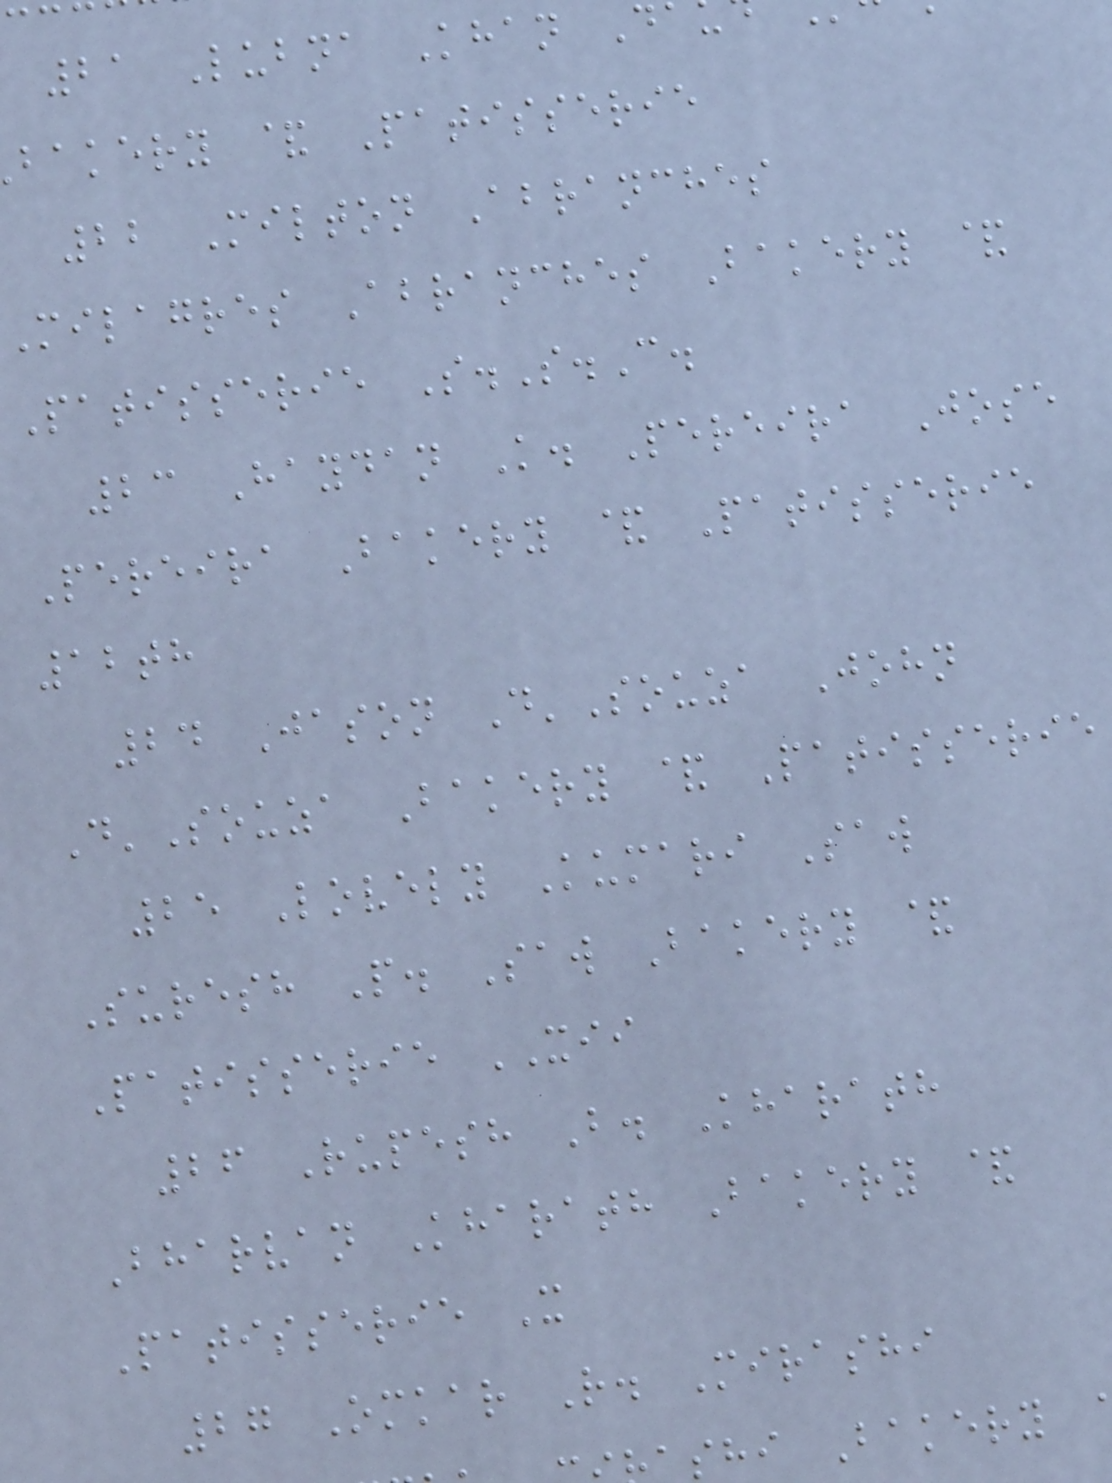21 Lubna Khan D
bakery & Patisserie
22 Milton Abranches
Milagres Abranches Bakery &
Patisserie S.S.C.
23 Haydan K. Pereira Jose
Pereira Bakery & Patisserie
12th
24 Jason D'Souza John
D'Souza Bakery & Patisserie
25 Lovely Kumari Saw
Suresh P. Saw Bakery &
Patisserie XII
26 Rupesh B. Kharath
Bharvan Kharath Bakery &
Patisserie X
27 Omkar R. Mirashi
shi Bakery
